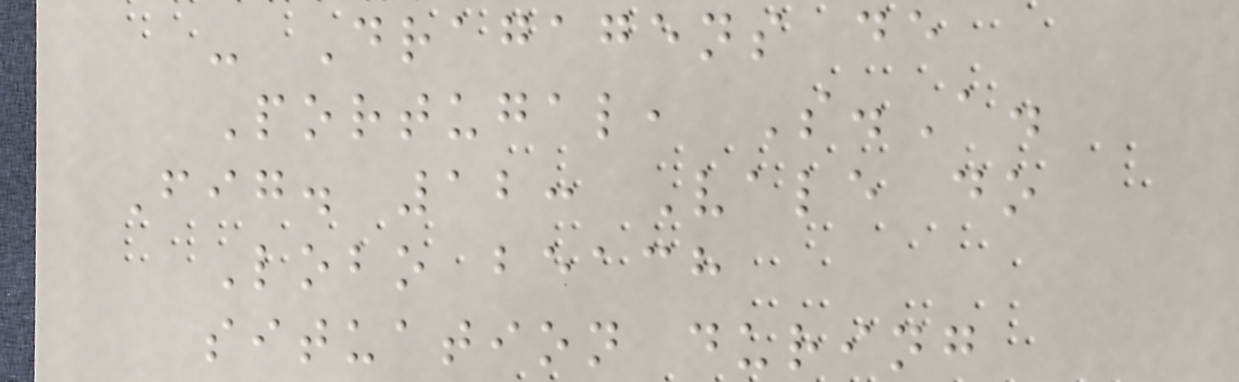- Dragagens de
Portugal, S.A.
Fig. 12: Vale do
Lobo beach
situation during
